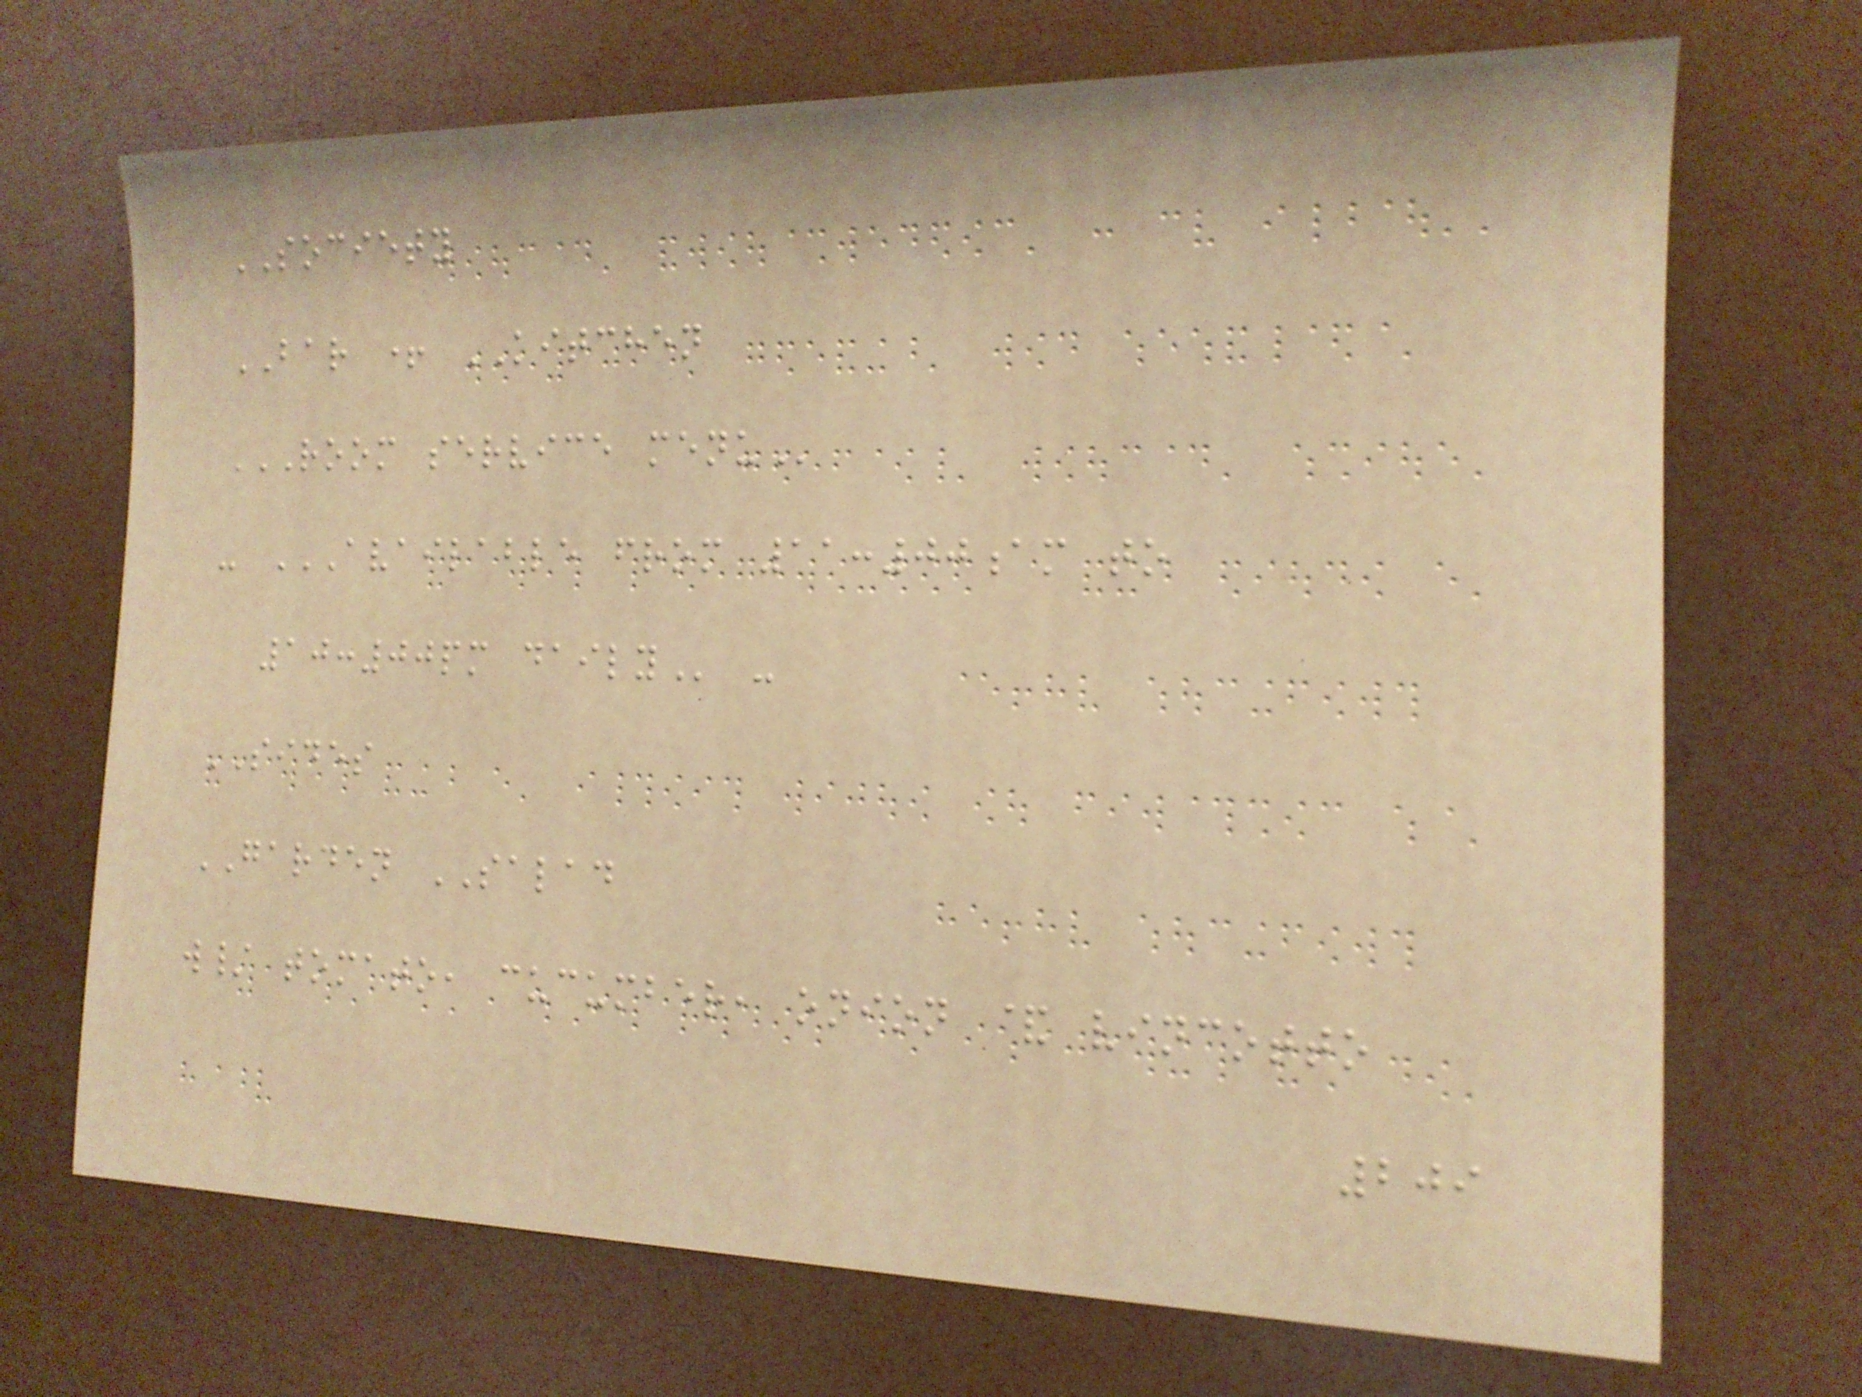SOCIETY
BAR + KITCHEN
ROOM SERVICE MENU
- AVAILABLE FROM 11:00AM TO
10:00PM DAILY -
SIDES
GARDEN SALAD
w/ tomato, cucumber, onion & vincotto
209
